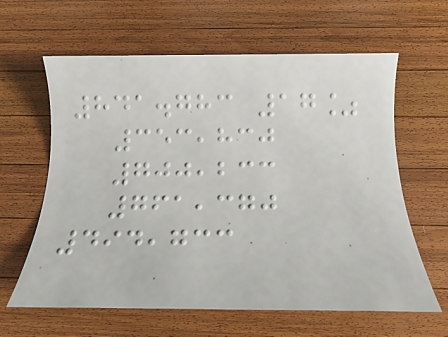841.783 17%
353,830
700,233
761,370
494,733
